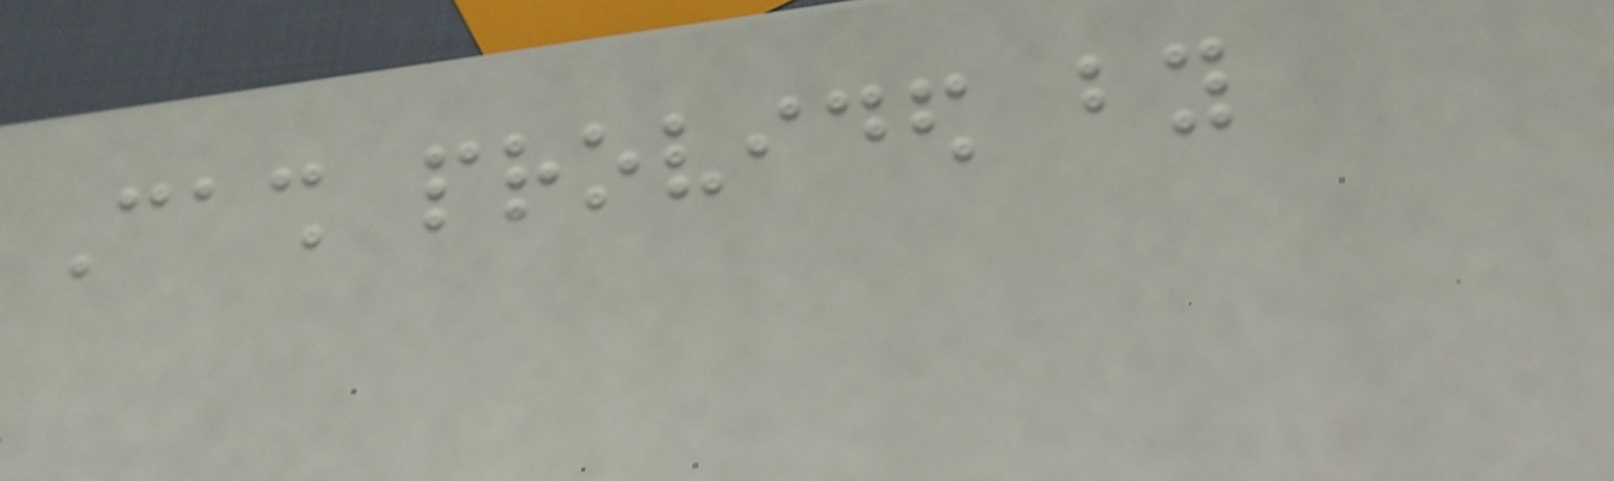Cash provided by
